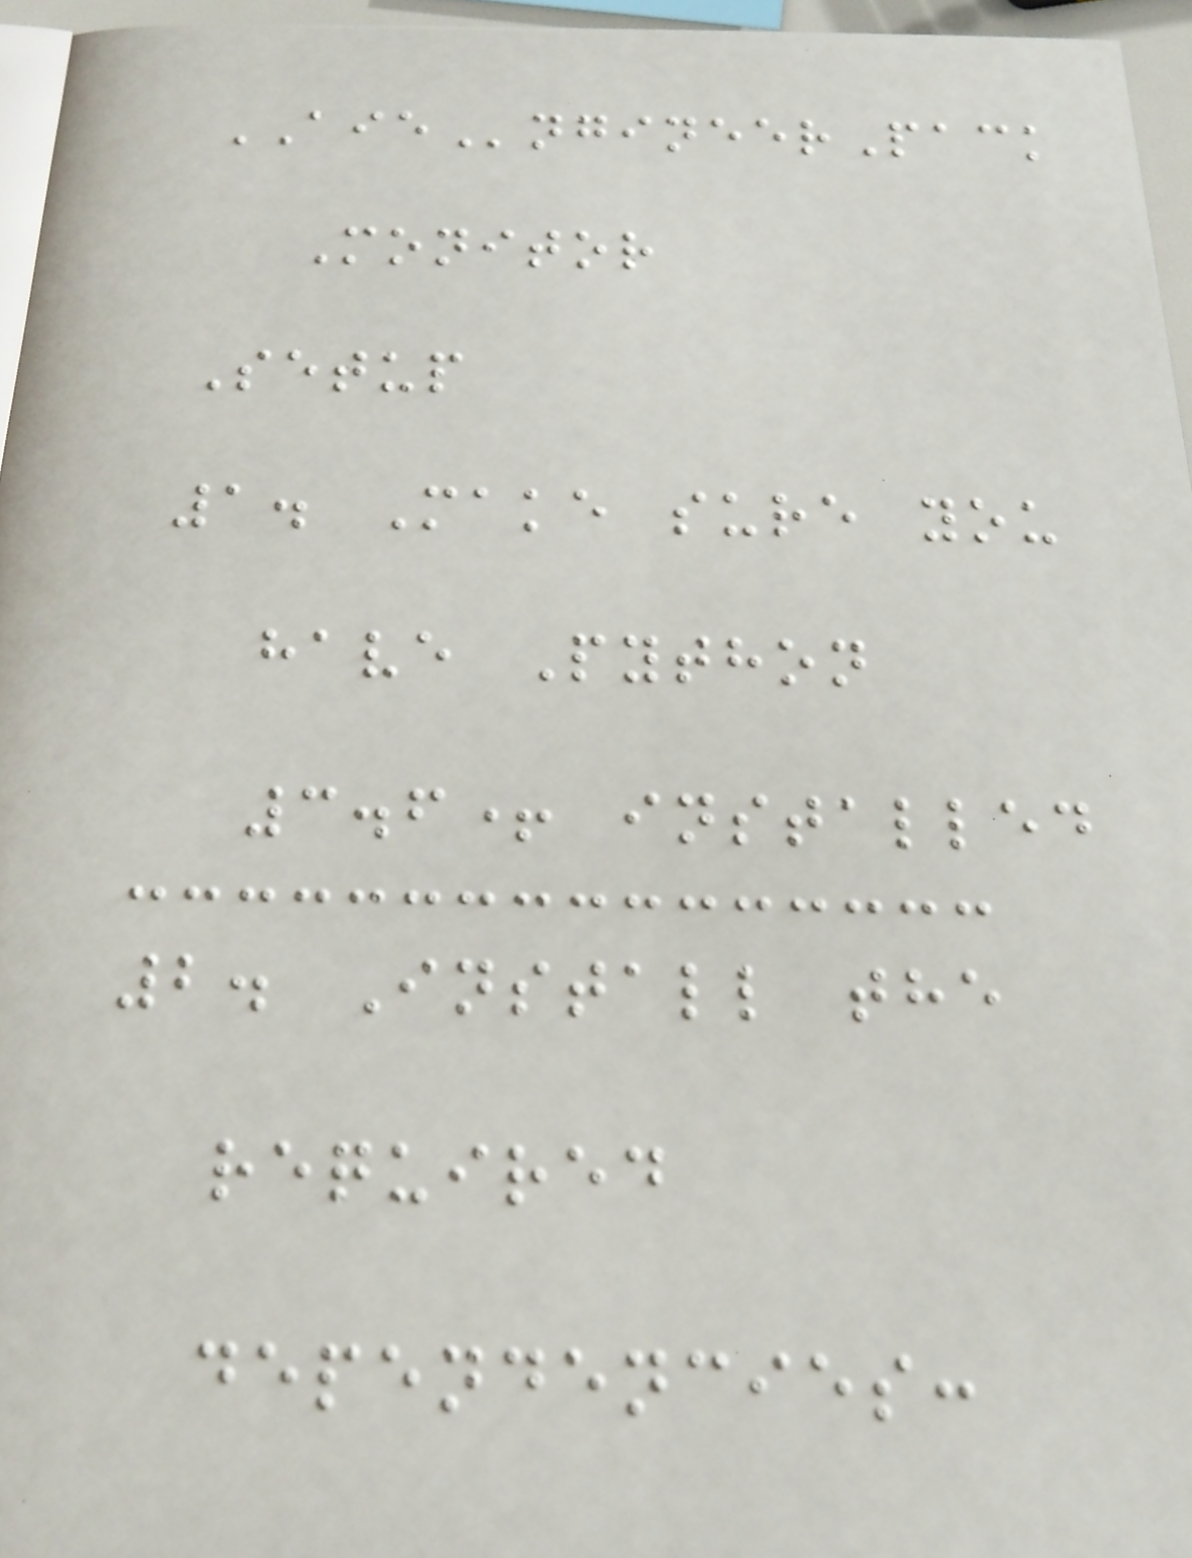AIEngineerPack
Monitor
Setup
1. Make sure you
have Python
3.6+ installed
2. Install the
required
dependencies:
